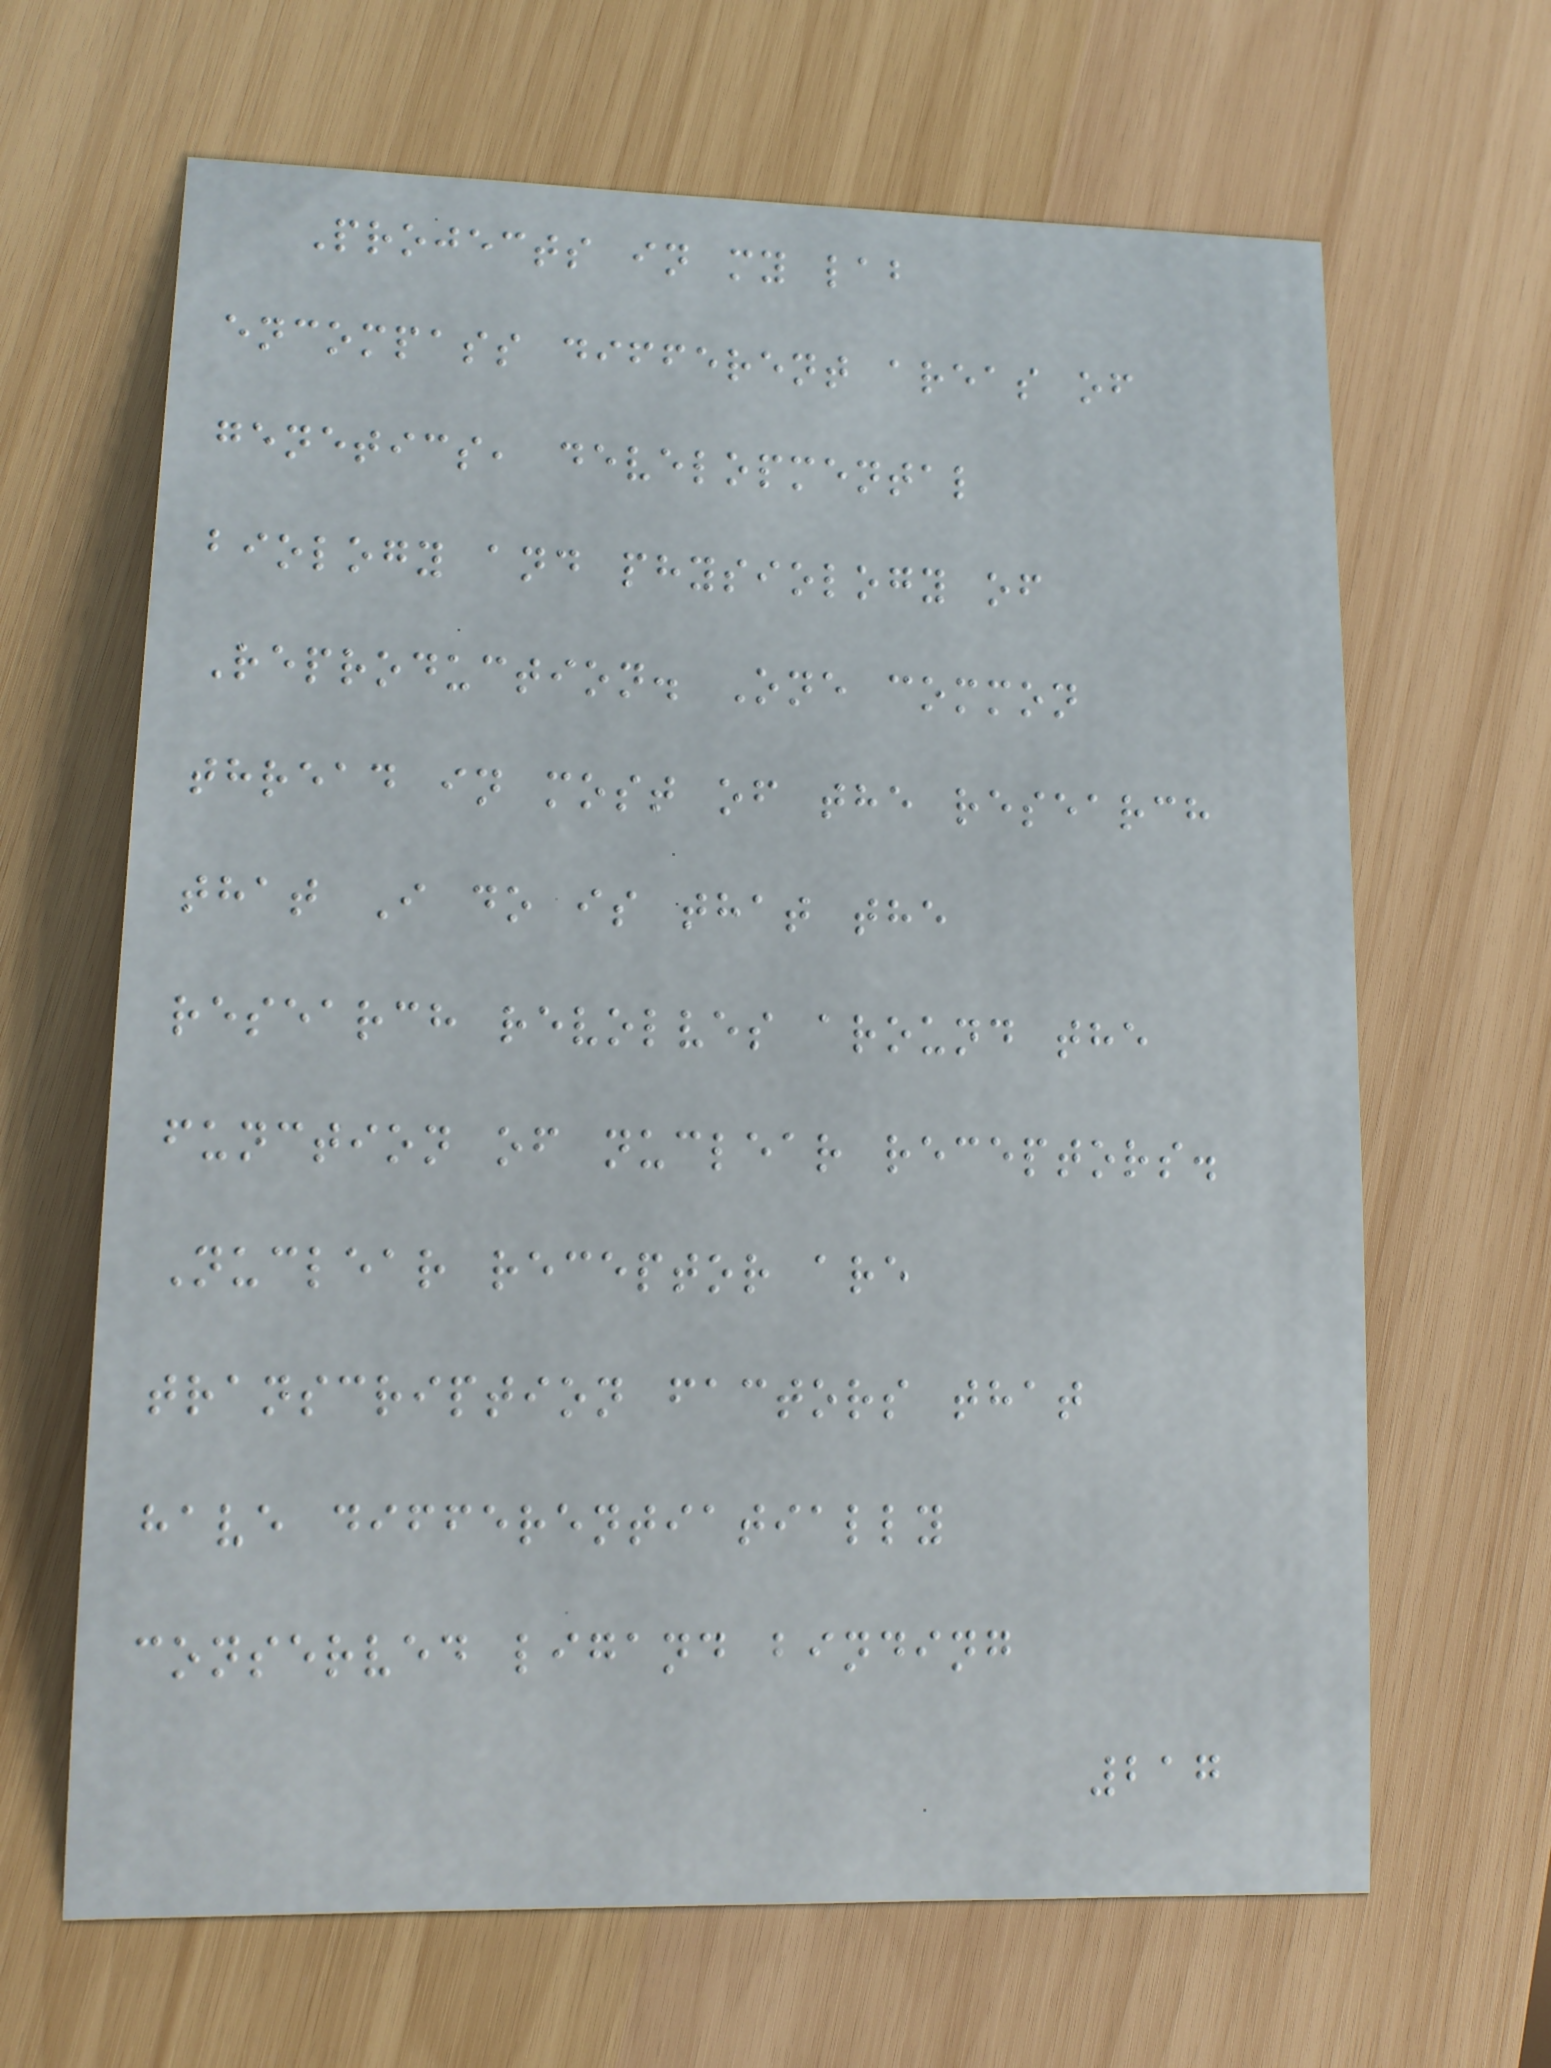Projects in my lab
encompass different areas of
genetics, developmental
biology and physiology of
Reproduction. One common
thread in most of the research
that I do is that the
research revolves around the
function of nuclear receptors.
Nuclear receptor are
transcription factors that
have differentiatially
conserved ligand binding
217
